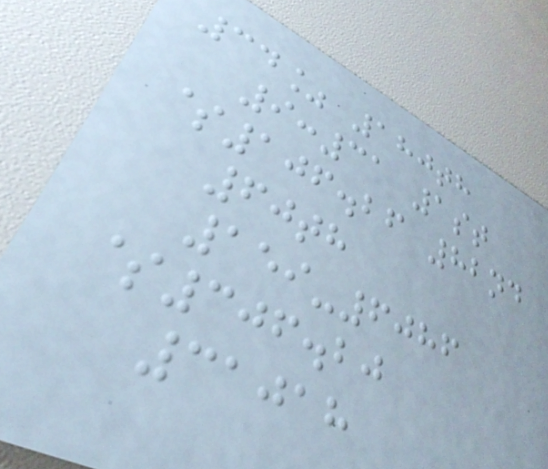34% 180th
9:31 1st
$106.26 82nd
60th
159-6086
$306.20
31018
